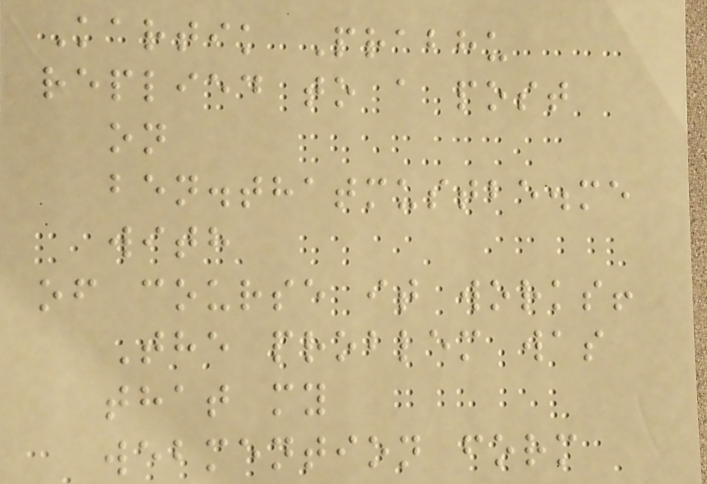Kartik Prabhu
replied to a post
on
ben.thatmustbe.me
with
of course it works!
The problem was
that my
webmention form
